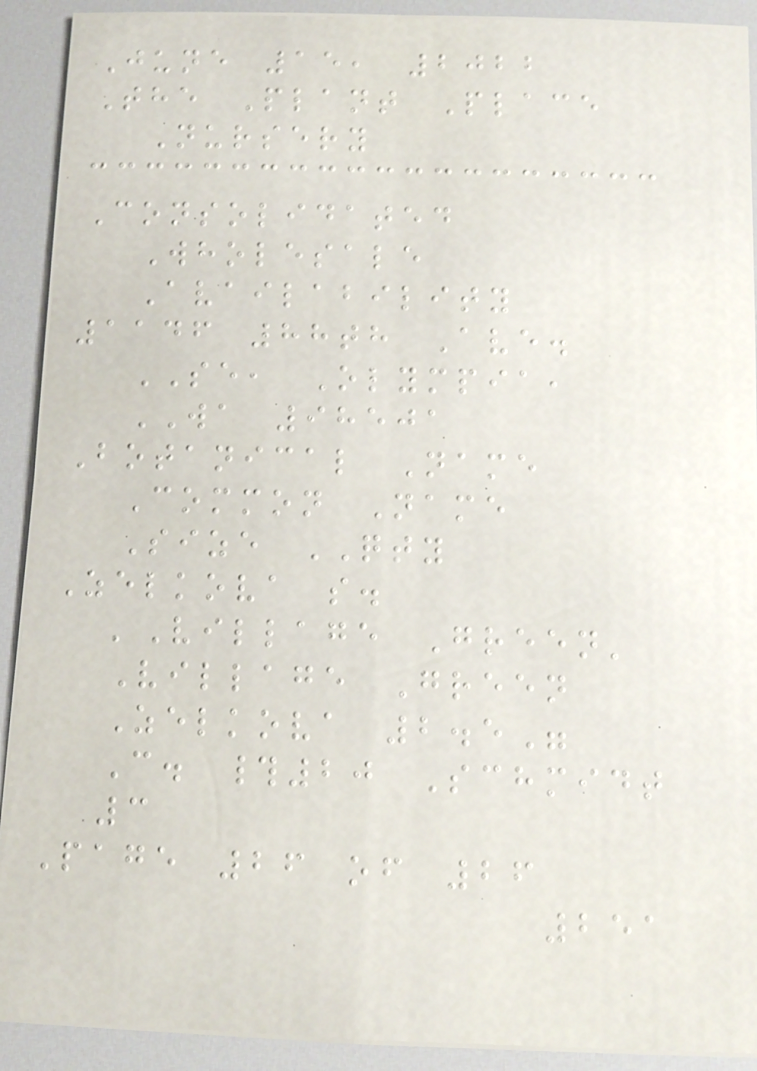June 15, 2022
The Plant Place
Nursery
Consolidated
Wholesale
Availability
1146 88th Ave.
SE, Olympia,
WA 98501
Botanical Name
Common Name
Size QTY
Zelkova s.
'Village Green'
Village Green
Zelkova 2.5"
C. #20 Schmidt
3
Page 26 of 26
251
